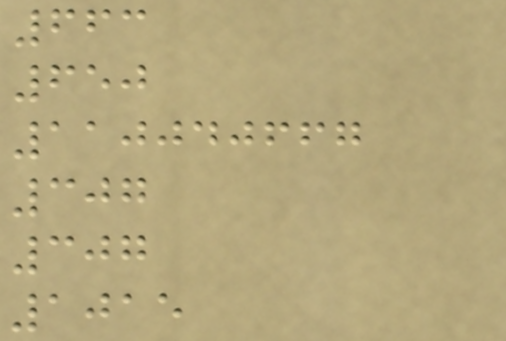663
650
110040667
307
307
1015
